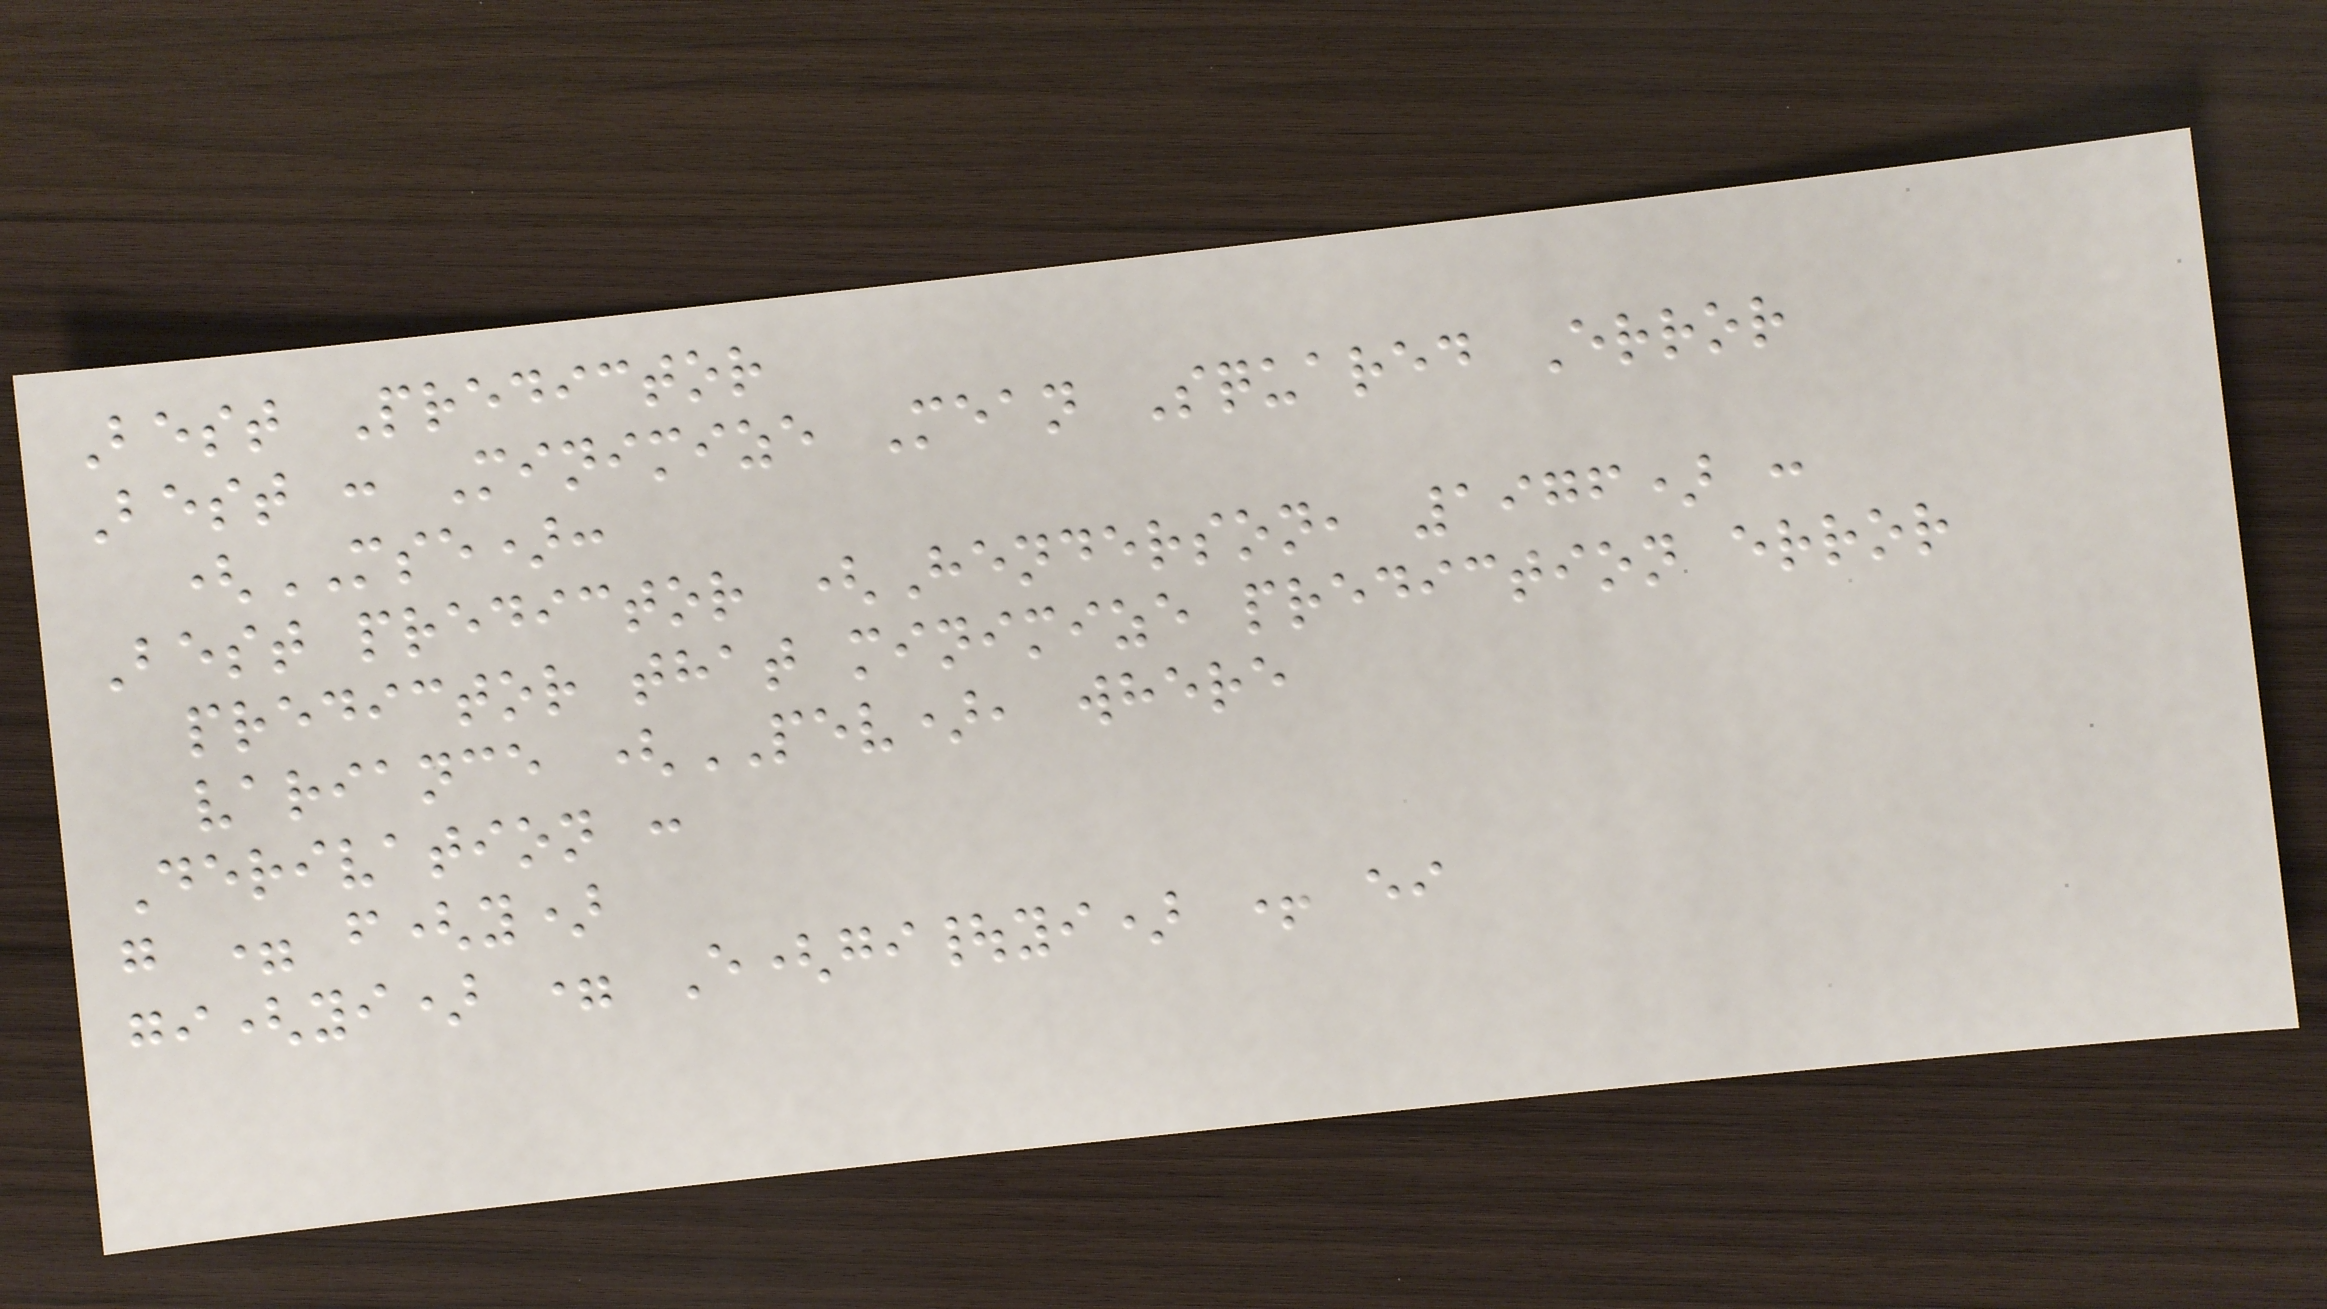Best Predictor
Best : Minimize Mean Squared Error
(MSE):
Best predictor (Henderson, 1976) :
predictor that minimize prediction error
variance (PEV), where
Derivation :
g = f(y)
gi(yi) = E(gi|yi) + ei
